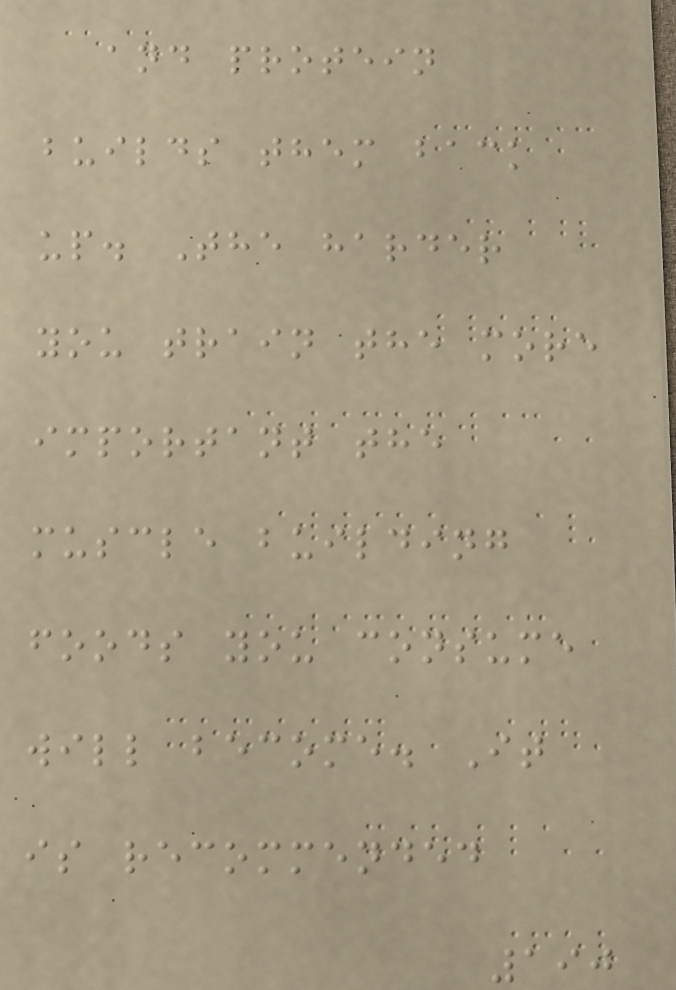and protein
builds them back
up. The harder
you train the more
important the
muscle building
foods you consume
will become. It
is recommended
190
